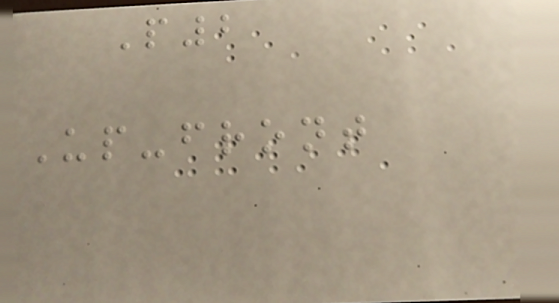P2
Up-front
